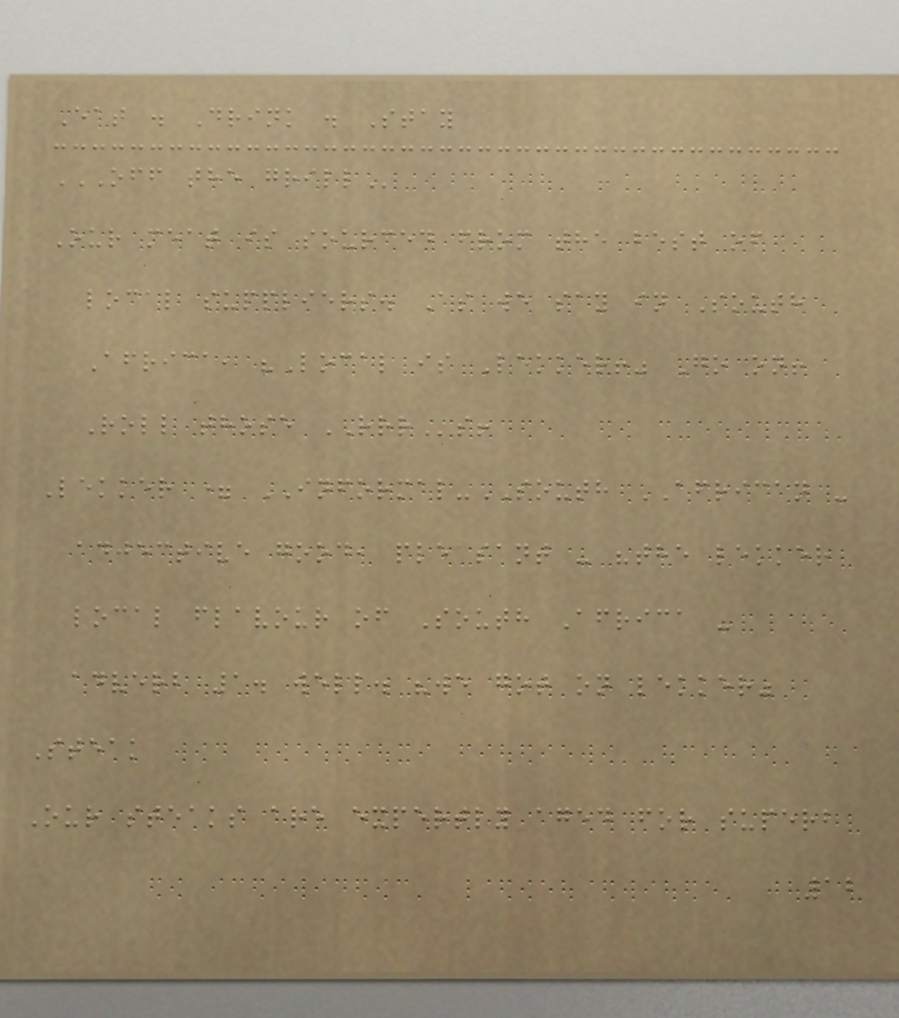Eat . Drink . Stay
OFF THE GRILL
Our meat is sourced from the best of
local suppliers. As we say in South
Africa, "Local is Lekker!" Go on!
Roll those RRRs!
Lekker = INFORMAL-SOUTH AFRICAN -
adjective good, pleasant - "the lekker
local flavour of South Africa -
adverb 1. well. "we got on lekker"
Steak
Our steaks are expertly aged for superb
12
